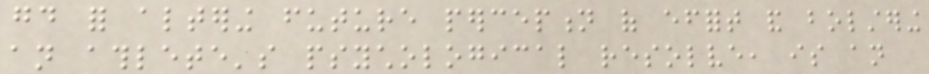good for altering future perception of effort and bolstering
an athlete's psychological resolve, is an
